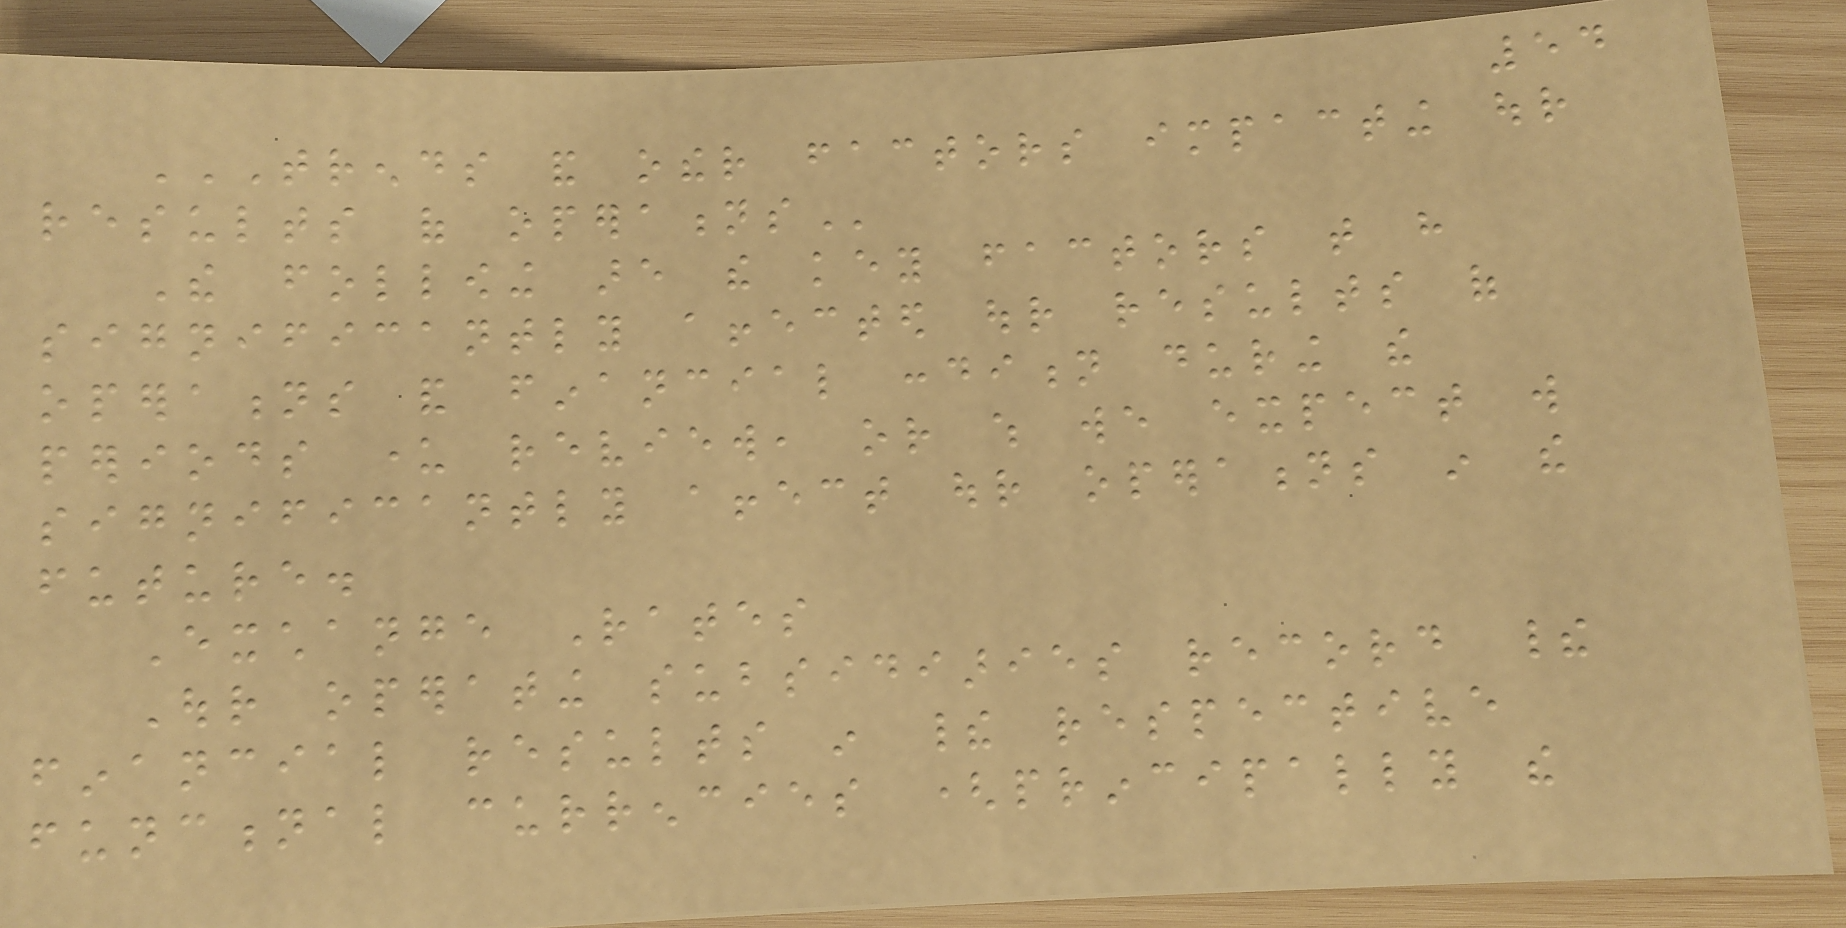54
TRENDS AND OTHER FACTORS IMPACTING OUR
RESULTS OF OPERATIONS
The following are the key factors that have
significantly affected our results of
operations and financial condition during the
periods under review, or which we expect will
significantly affect our operations in the
future.
Exchange Rates
Our operating subsidiaries record their
financial results in their respective
functional currencies (principally the
